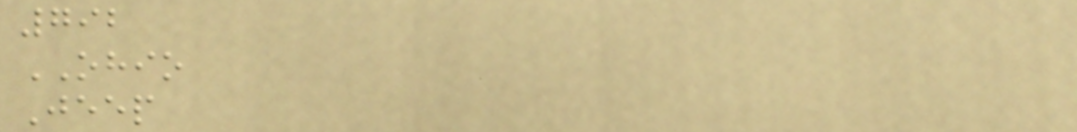792
OHIO
Jeep
